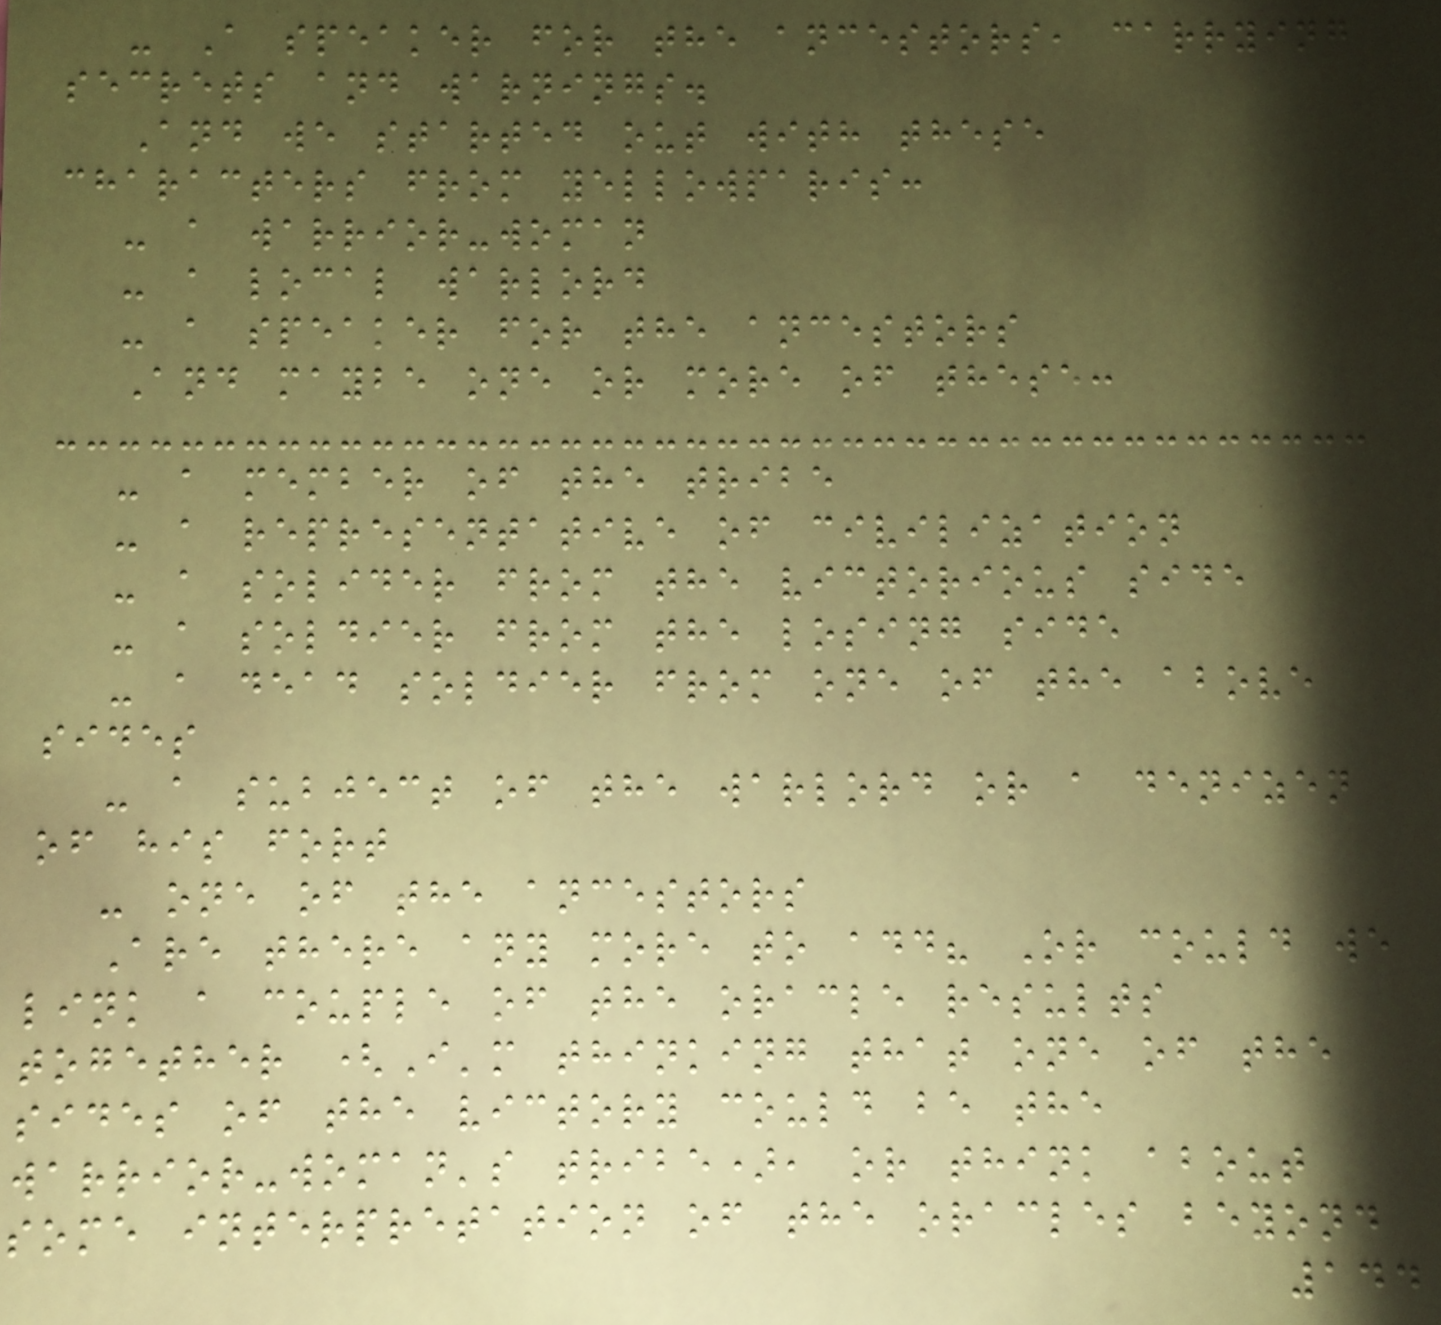- A speaker for the ancestors, carrying
secrets and warnings.
And we started out with these
characters from yellowparis:
- a warrior-woman
- a local warlord
- a speaker for the ancestors
And maybe one or more of these:
- a member of the tribe
- a representative of civilization
- a solider from the victorious side
- a soldier from the losing side
- a dead soldier from one of the above
sides
- a subject of the warlord or a denizen
of his fort
- one of the ancestors
Are there any more to add? Or could we
link a couple of the oracle results
together (I'm thinking that one of the
sides of the victory could be the
warrior-woman's tribe), or think about
some interpretation of the oracles beyond
144
